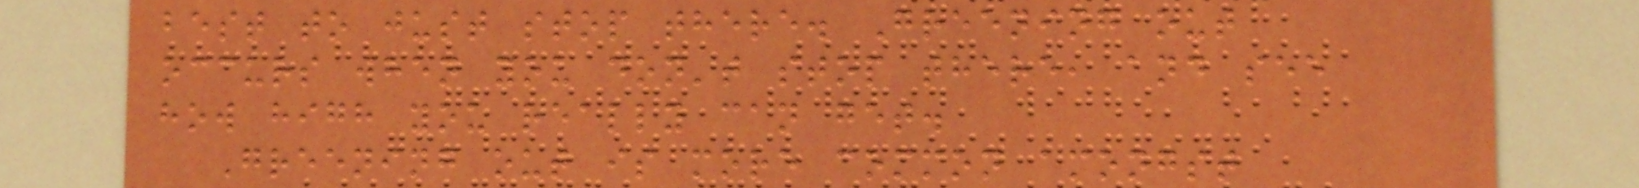best to just stop there. Greening out
occurs when you don't stop there, and see
how high you really can get.
Greening out is more common amongst
